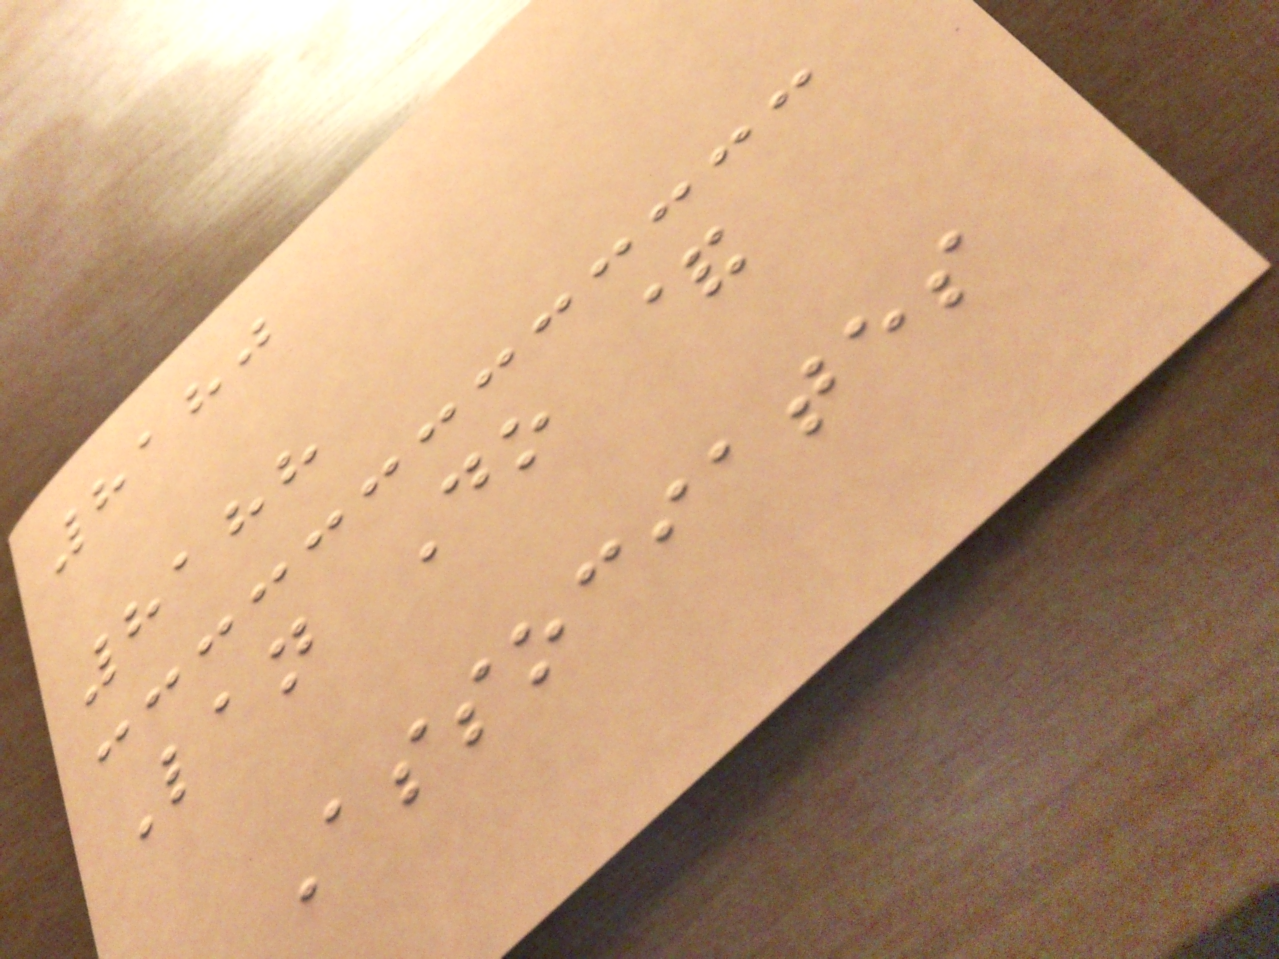8180
8188
Lan Do &
Associates
